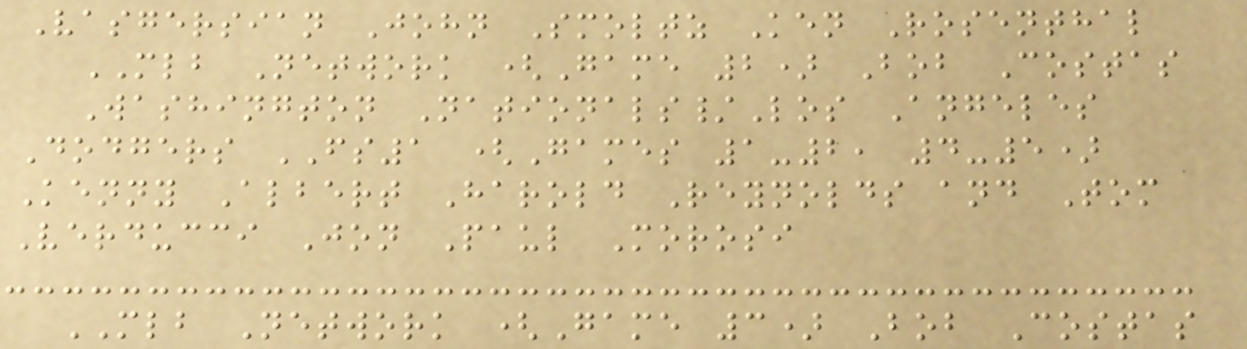Vasgersian John Smoltz Ken Rosenthal
MLB Network (Game 2) Bob Costas
Washington Nationals/Los Angeles
Dodgers FS1 (Games 1-2, 4-5)
Kenny Albert Harold Reynolds and Tom
Verducci Jon Paul Morosi
MLB Network (Game 3) Bob Costas
